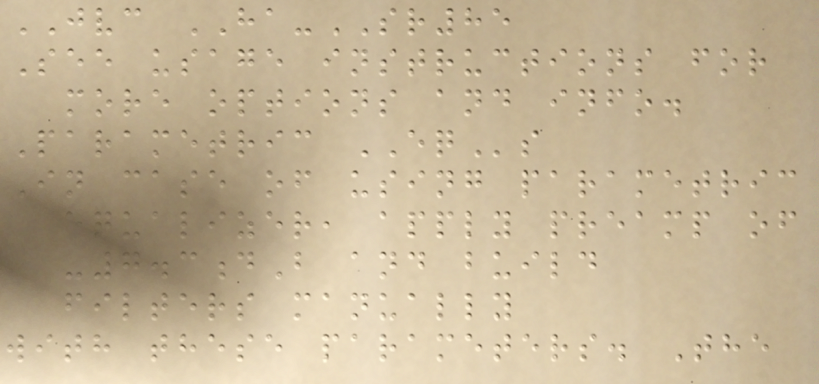JVC HA-SR85
See usage instructions for
more options and info.
Parametric EQs
In case of using parametric
equalizer, apply preamp of
-7.3dB and build
filters manually
with these parameters. The
